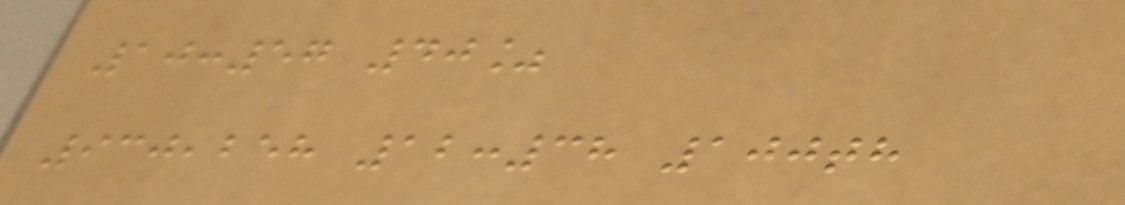10:57 40%
930,258 12:38 100th
